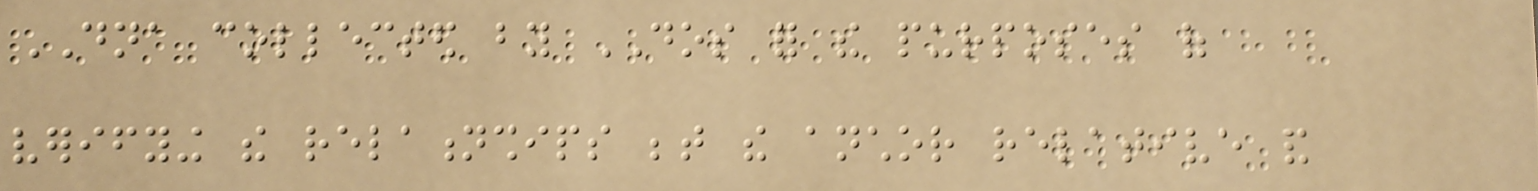DNA collected by DOS for the purposes of
verifying the relationships between the anchor relative and
